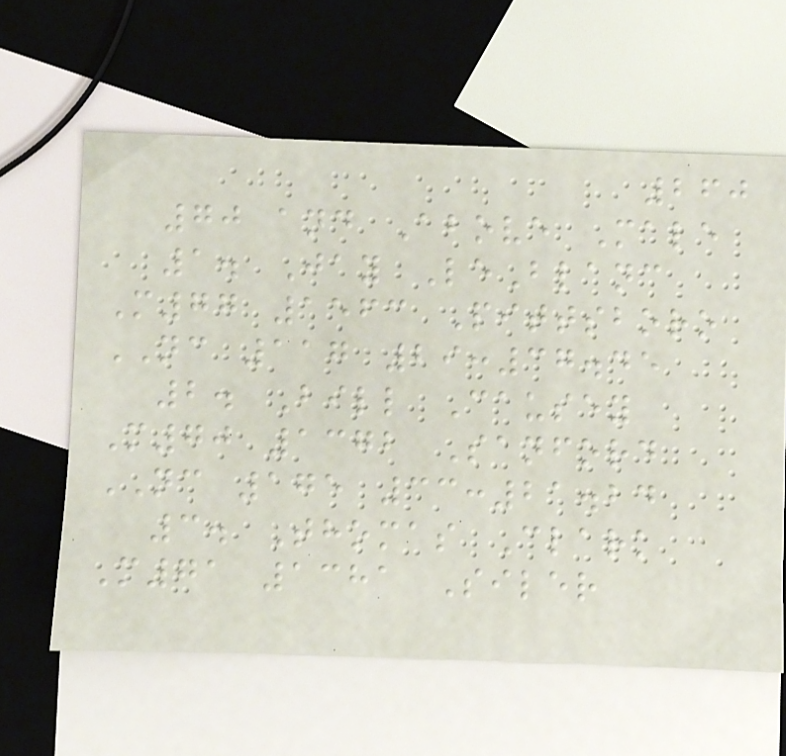260
70 and Above Male
1. Jay LeBlanc
M77 1563 Pittsboro
NC 117 29:37.45
2. Bill Causey
M70 1372 Sanford
NC 175 33:21.24
3. Thomas Clark
M71 1381 Siler
